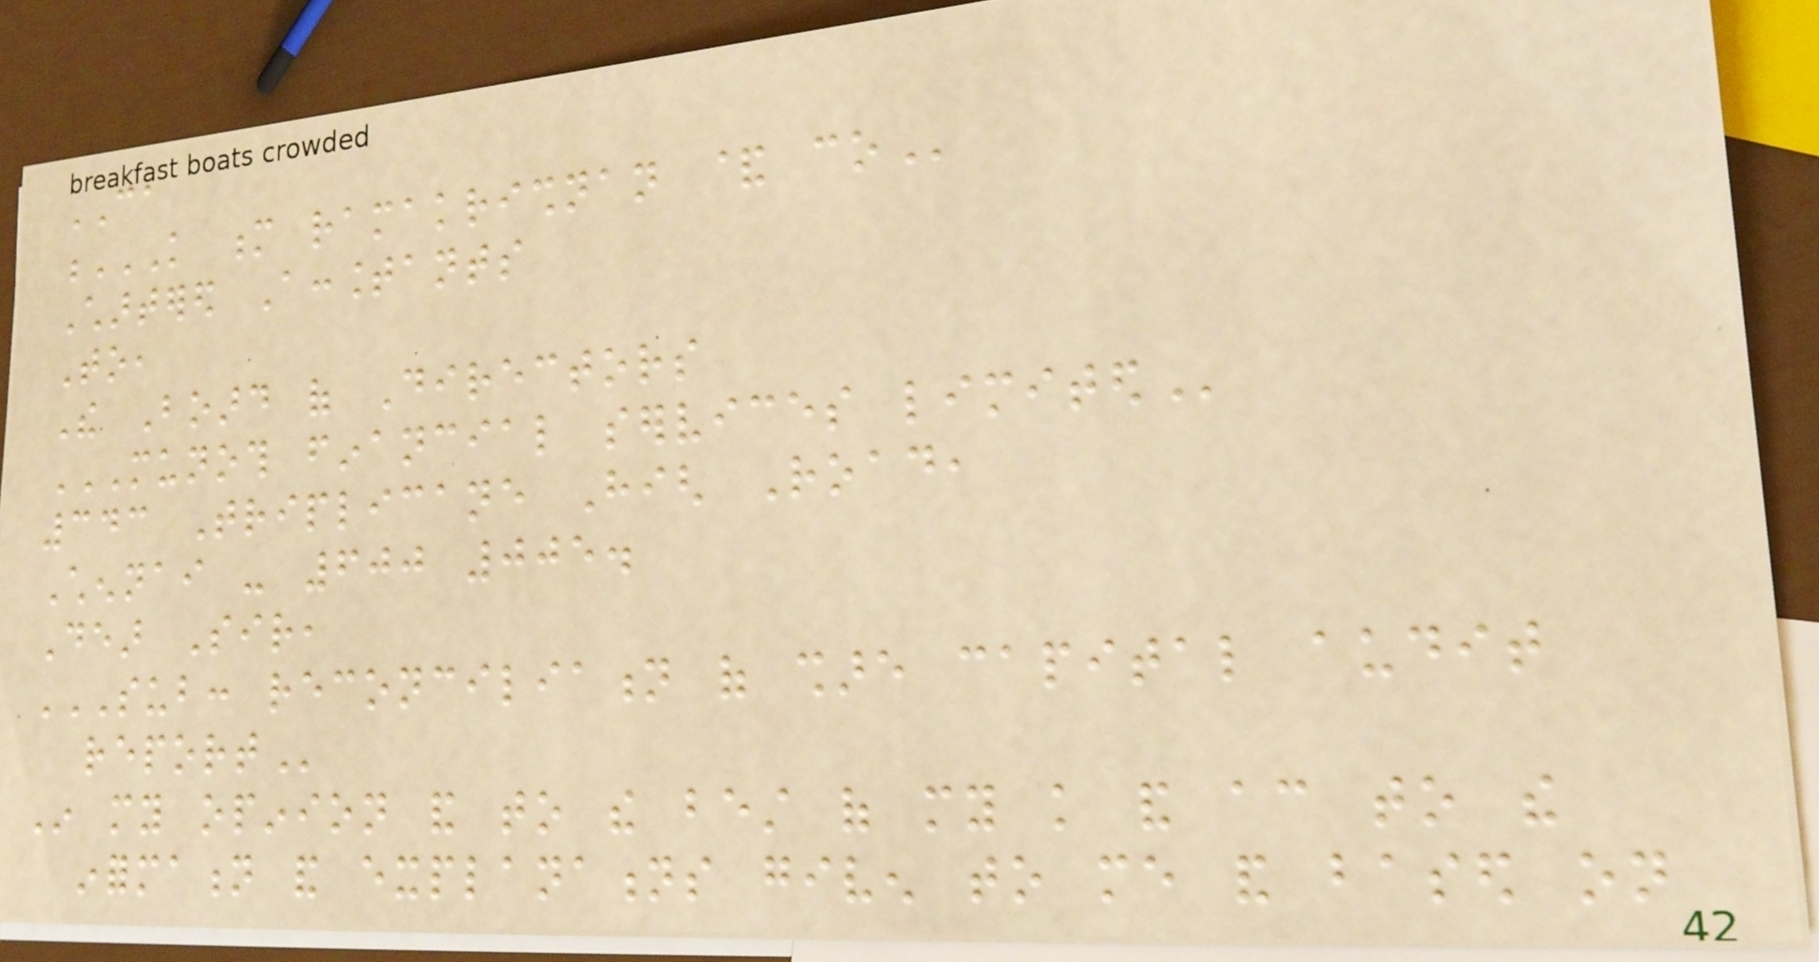CA
K M RAMAKRISHNAN & CO
Chartered Accountants
To,
The Board of Directors
MUNOTH FINANCIAL SERVICES LIMITED
343 Triplicane High Road,
Chennai - 600 005.
Dear Sir,
SUB: RECONCILIATION OF SHARE CAPITAL AUDIT
REPORT
In my opinion and to the best of my knowledge and according to the
information and explanations given to me and based on
